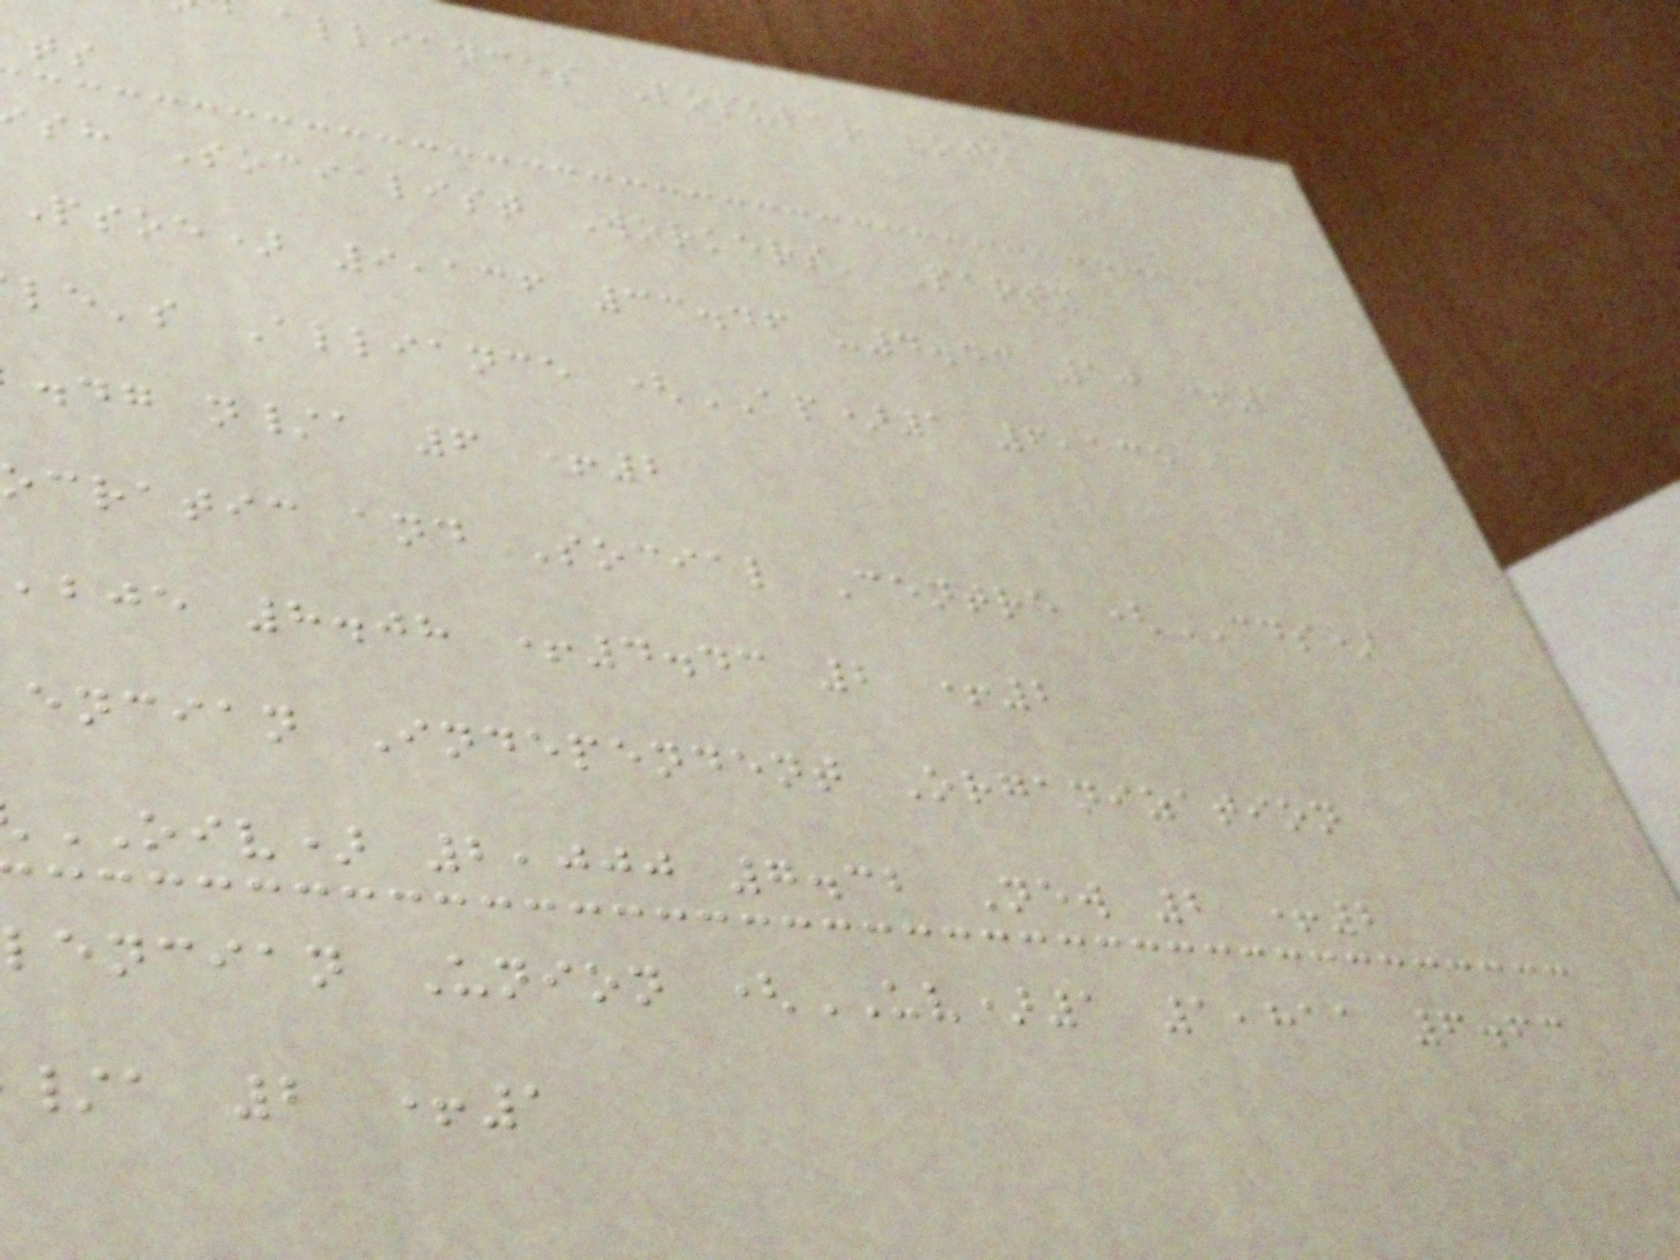alliances Popular vote
sh Socialist Workers' Party
psoe) 9,136 33.46 -4.43 10 +1
le's Alliance (AP)1 6,135
.dg n/a 6 +2
ocratic and Social Centre (CDS)
,bje 8.08 +4.43 2 +2
encian Independent Organization
OIV) 2,000 7.32 New 2 +2
lencian Union (UV)1 1,811 6.63
/a 2 +1
